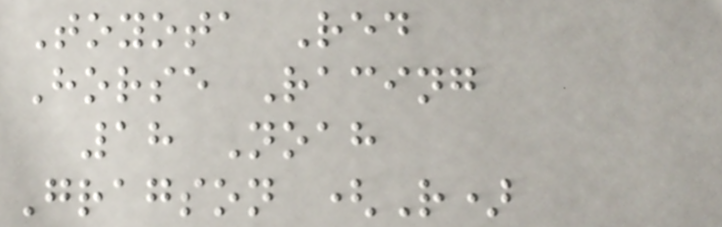Toyota Red
Horse Racing
18 Noah
Gragson (R)
